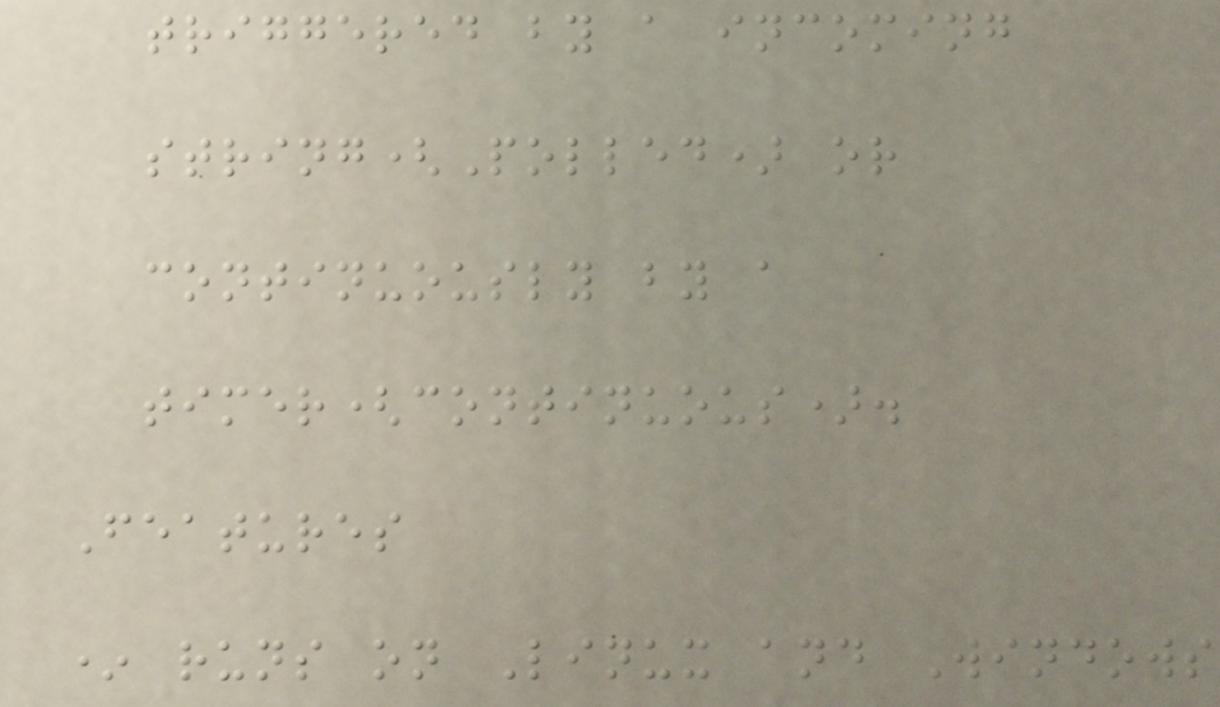triggered by a incoming
string(Polled) or
continuously by a
timer(continuous).
Features
* runs on Linux and Windows
